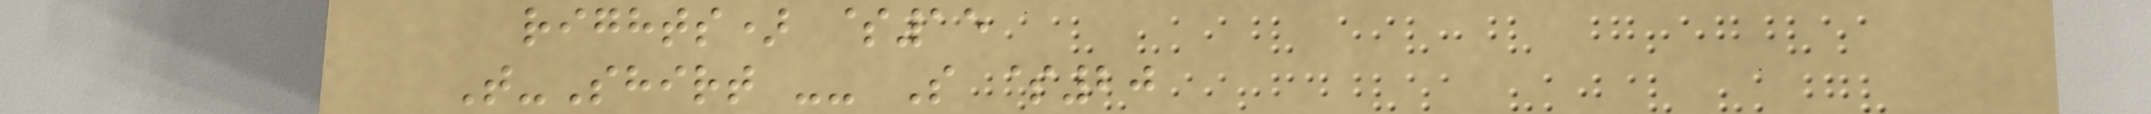rights) $15
T-Shirt -- S $20
